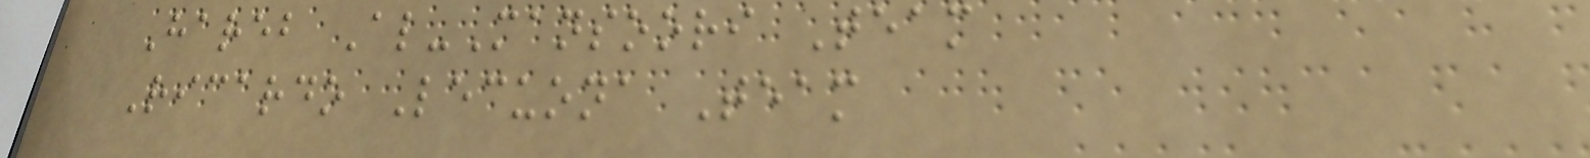Hareb Al-Mansoori Team
Ricardo Lecuona Team
